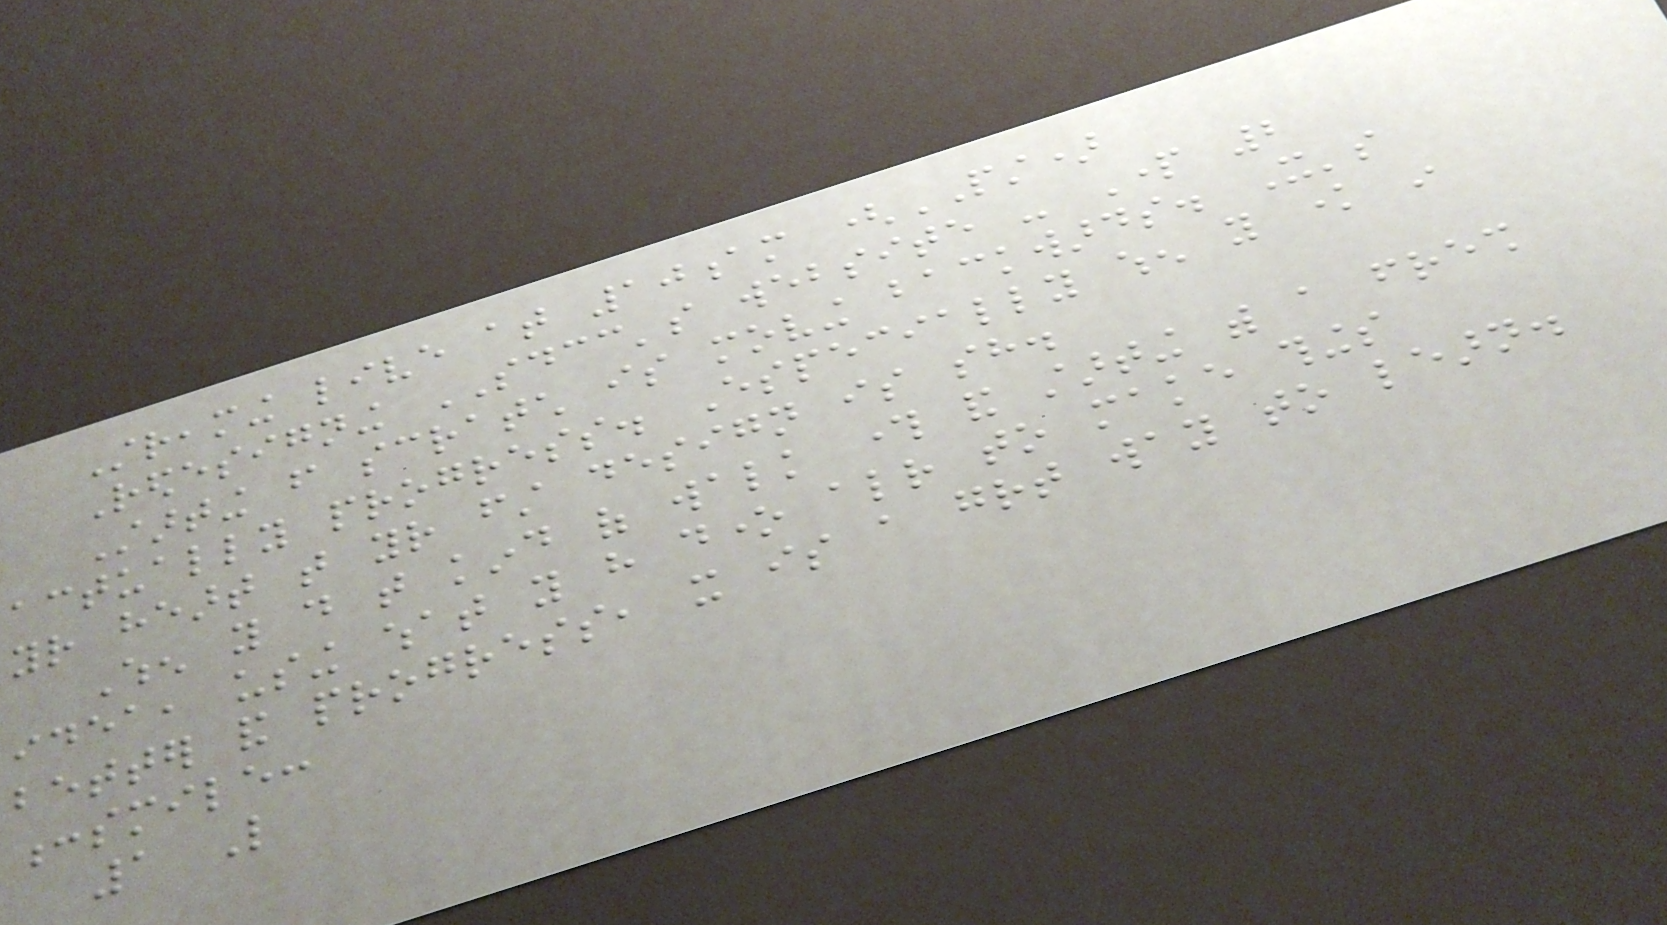Streaming live at 10am (PST)
Redesigning SDCC's website - Part 2
Starting from scratch is moving backwards. It's
actually progress. Especially when you know in
your heart that your first design is sh.
When you do that kind of walk through and starting with a fresh
idea, using what you have done already to make things
better and progress, it is a great way to learn.
:smile:
1 Like
